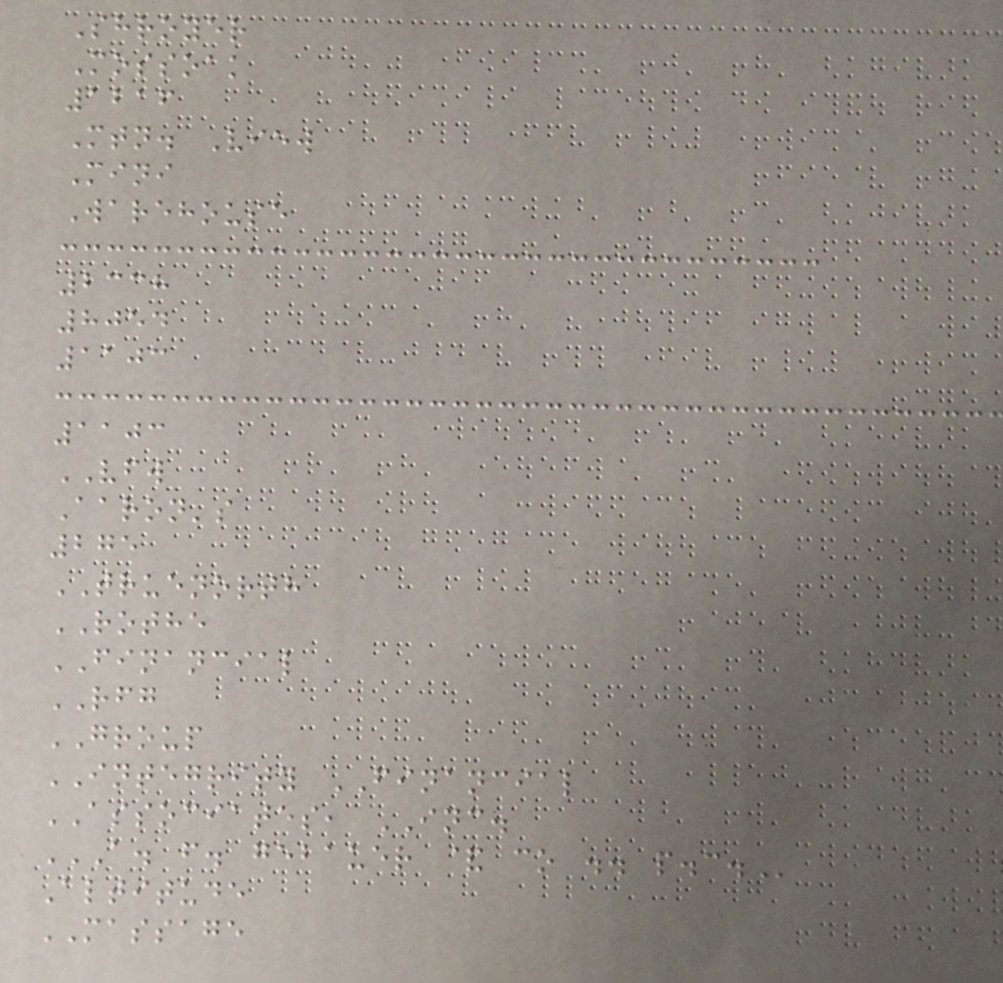Shroyer
Mossoak
1216
Mtn. View
Mini
Warehouse
2338
8054
1103
1103
VFW
Aaron's
275
TRUENORTH
ROTHE
FINANCIAL
RFG
GROUP
INTEGRITY FINANCIAL
ASSOCIATES, INC.
A. F. GEBAUER & CO .. P.C.
Altitude
MASSAGE
